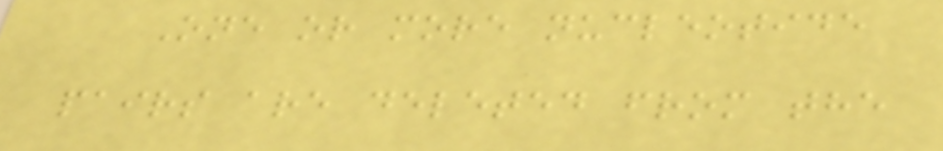One or more nucleotide
pairs are deleted from the
